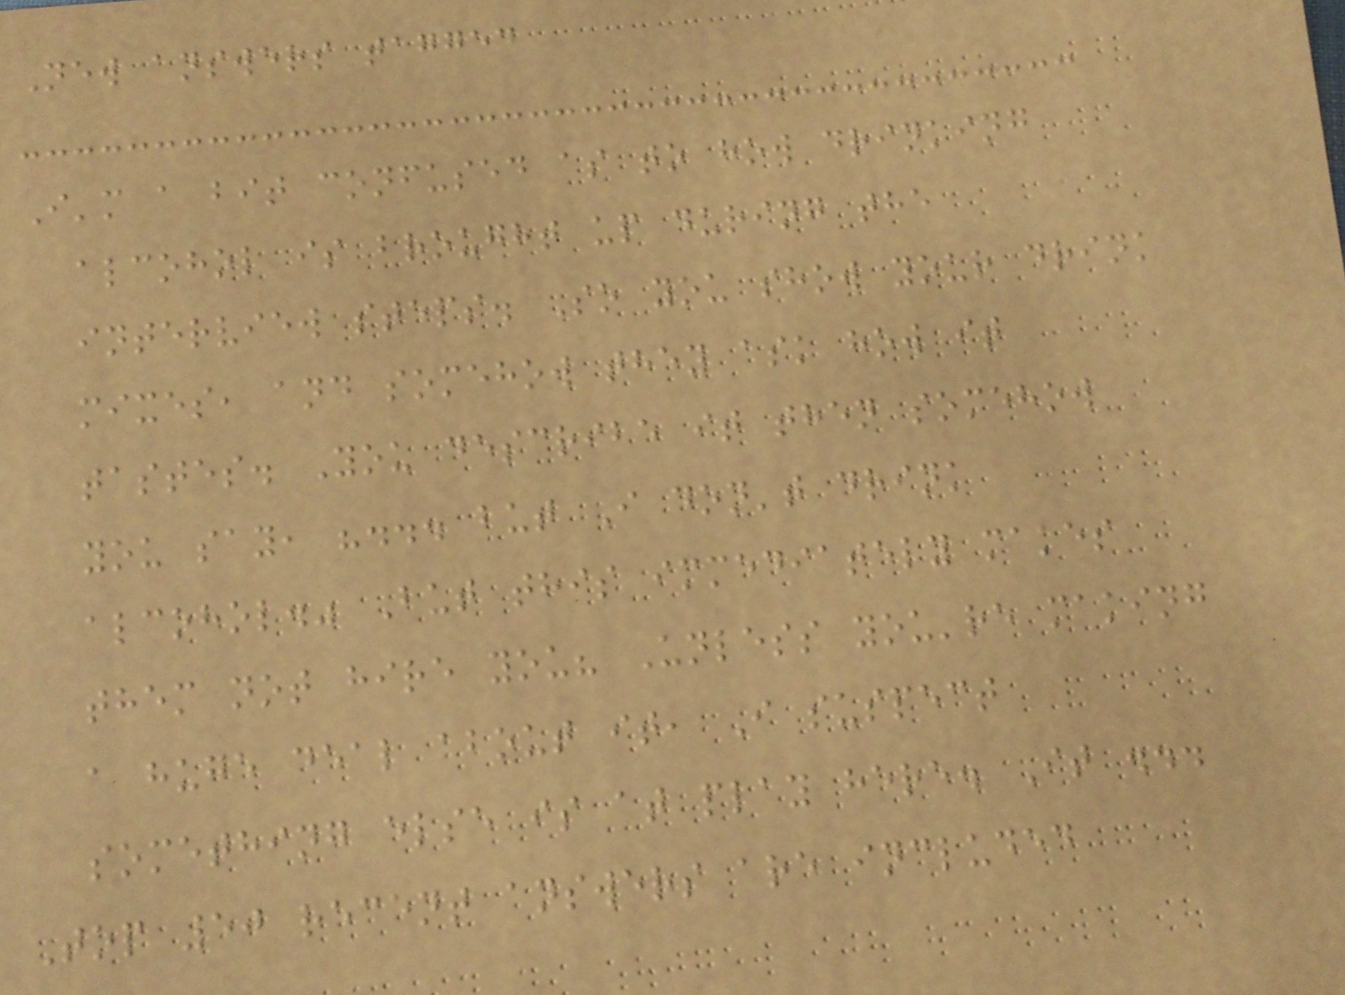New answers tagged
I'm a bit confused as to how drinking
alcohol is brought up during the
interview steps. So you show your drink
mixes, and somehow they ask how it
tastes. You describe it then somehow
you say, "... but I don't drink
alcohol." But this immediately makes
them not hire you? Unless you're making
a huge deal about it, I suspect
something else is at play here. It ...
Top 50 recent answers are included
